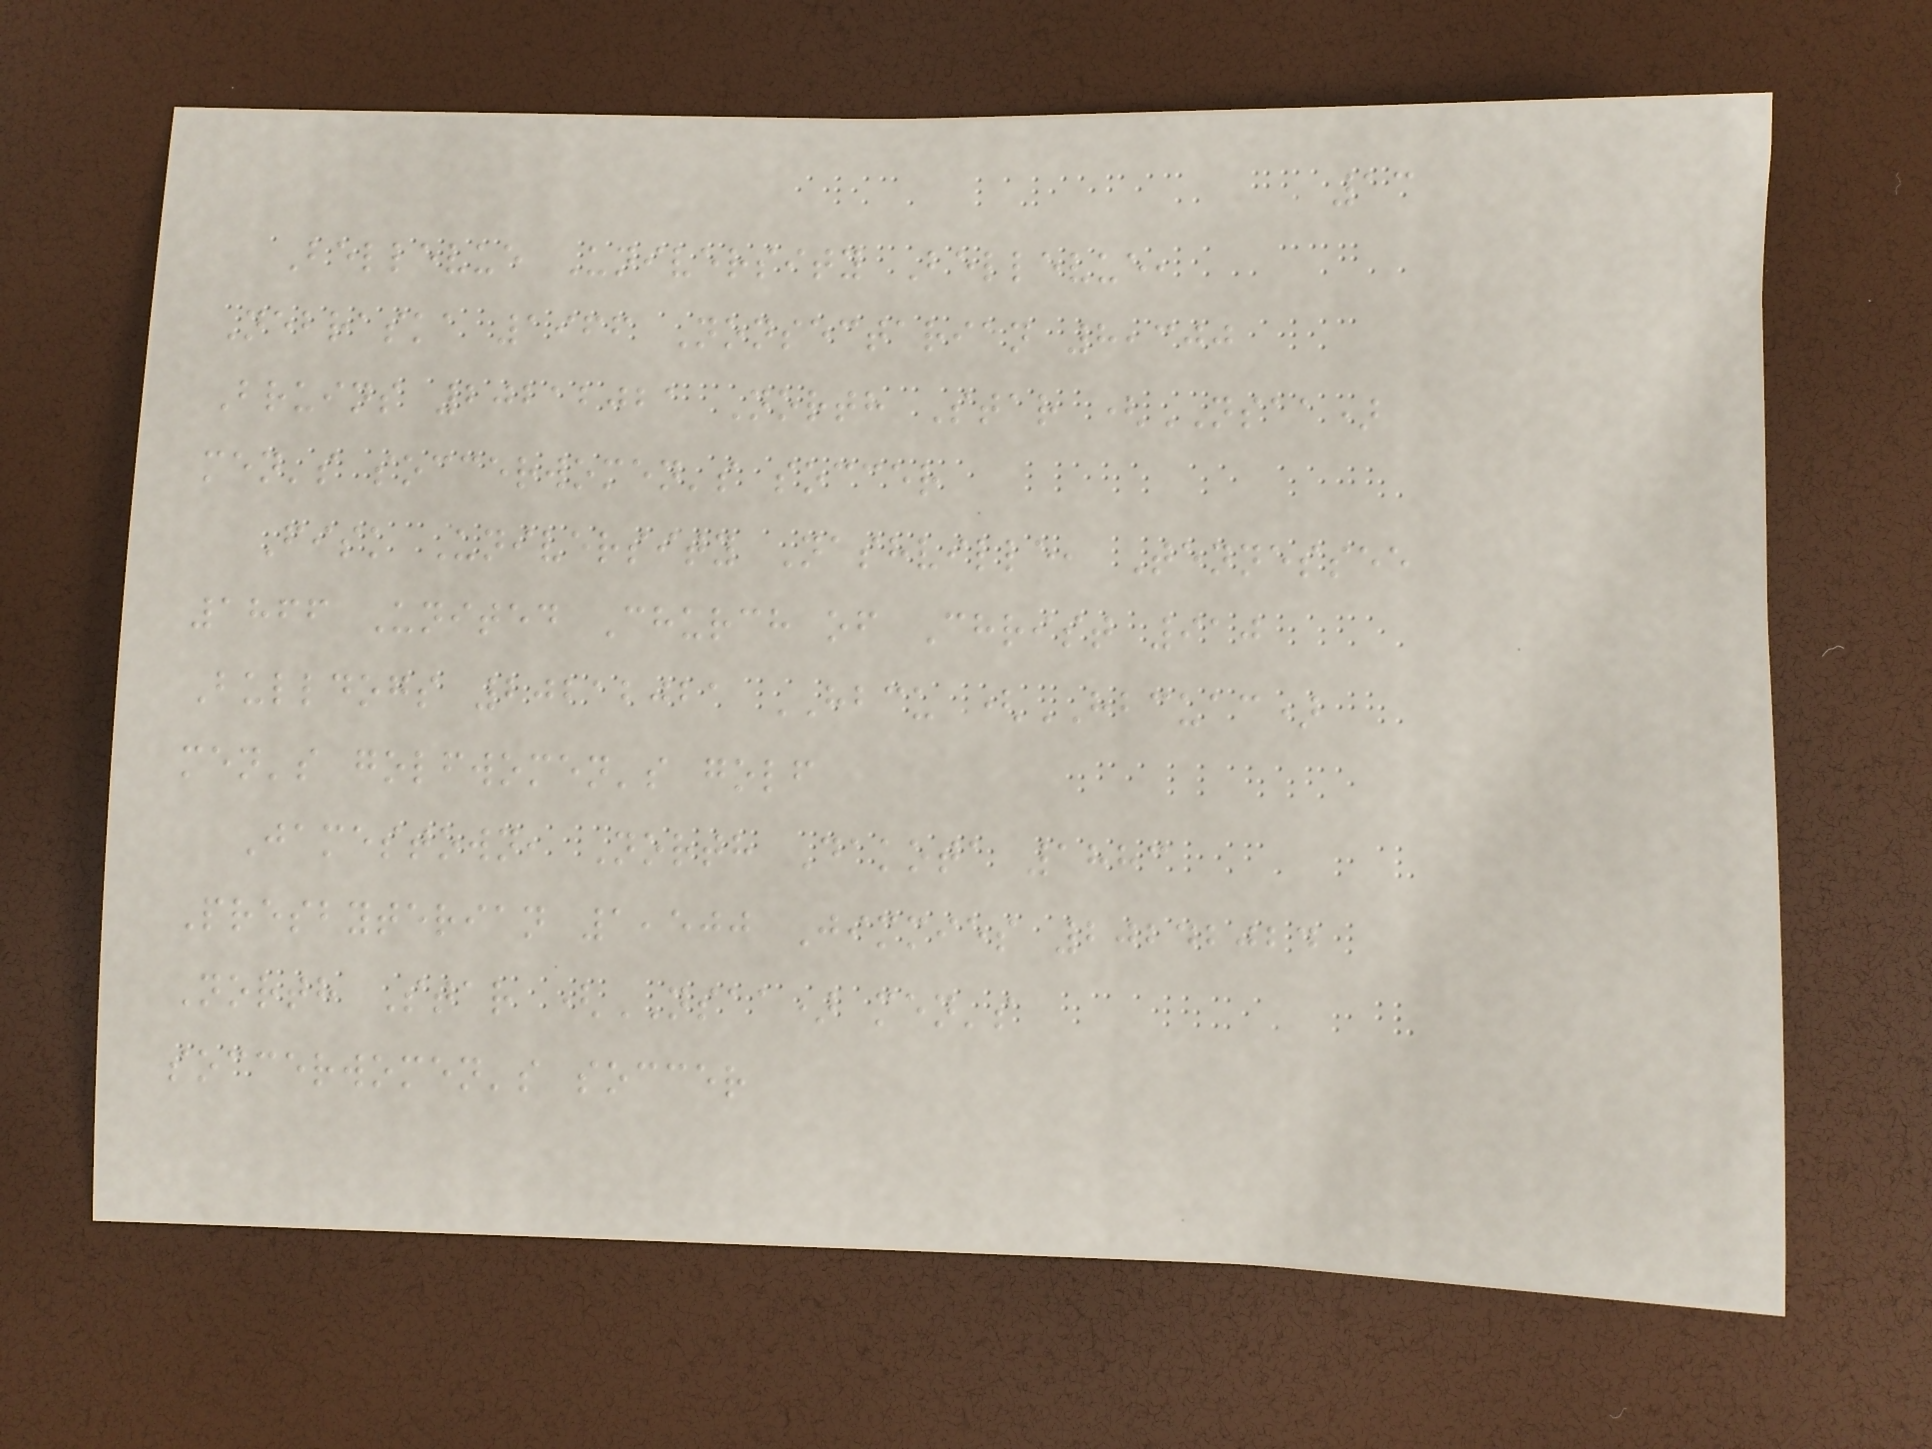13
Bellevue University Bellevue,
Nebraska 1966 Nonsectarian 8,300
Bruins 20212021 North Star (NSAA)
men's soccerwomen's soccer
Fisk University Nashville, Tennessee
1866 United Church of Christ 910
Bulldogs 20212021 HBCU (HBCUAC)
men's golfwomen's golf
Jamestown, North Dakota 1883
Presbyterian 1,500 Jimmies 20242024
North Star (NSAA) men's
soccerwomen's soccer
